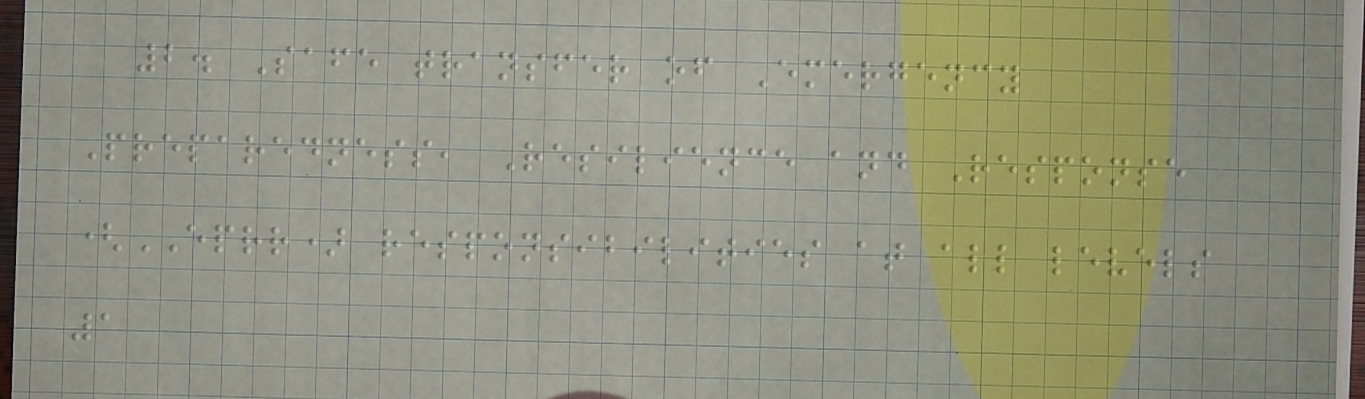2. Safe transfer of Emergency
Preparedness, Resilience and Response
(EPRR) responsibilities at all levels
1
